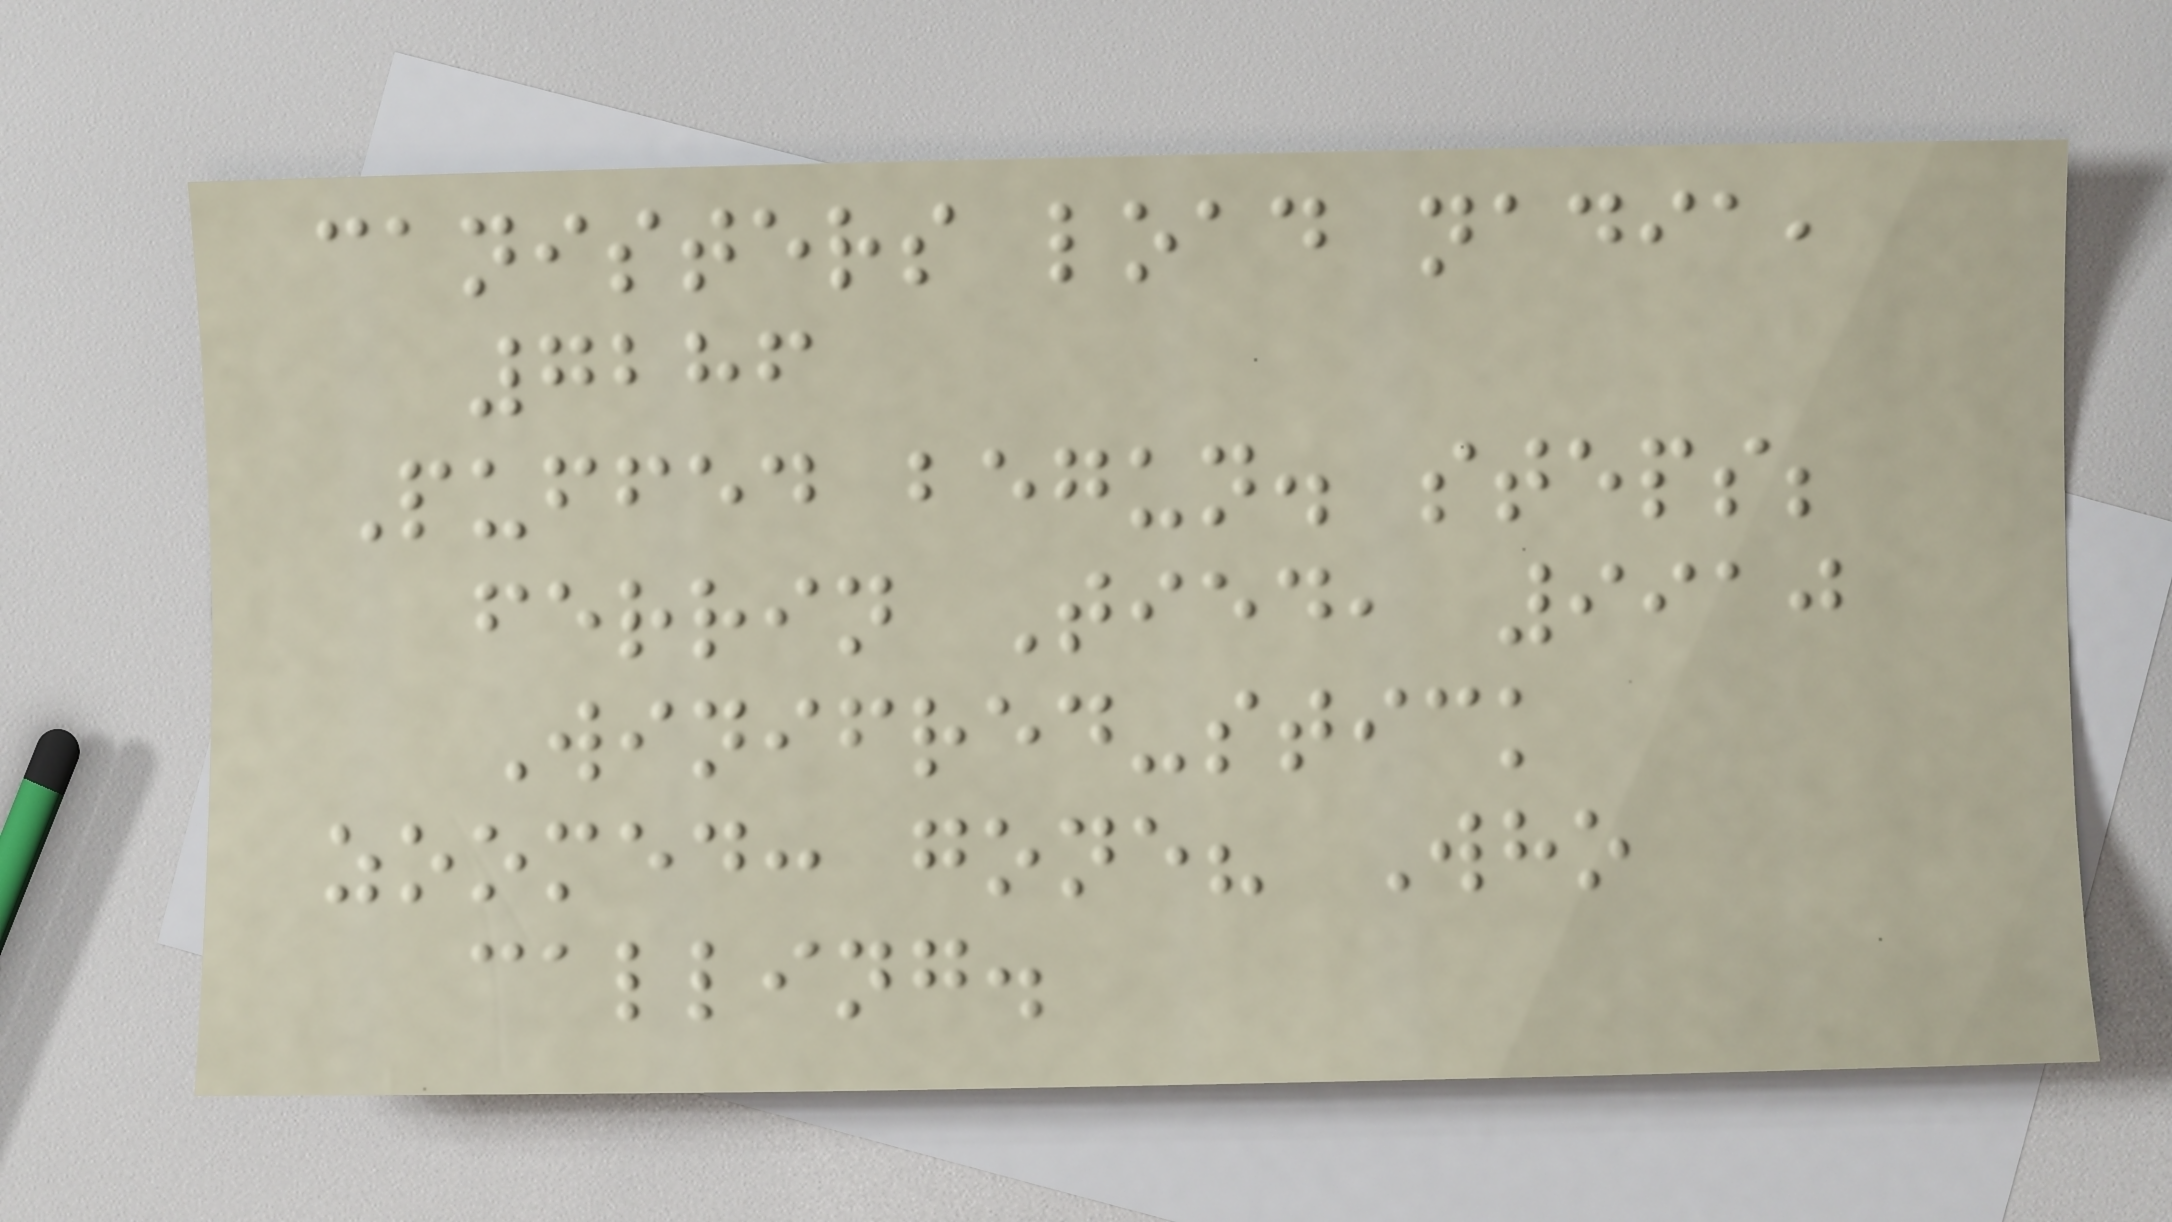canisters load nadia,
7286
Puffed begun. steps;
ferrin Tied, 9910
Winifred-stick
zoomed: gone? Who
calling.
